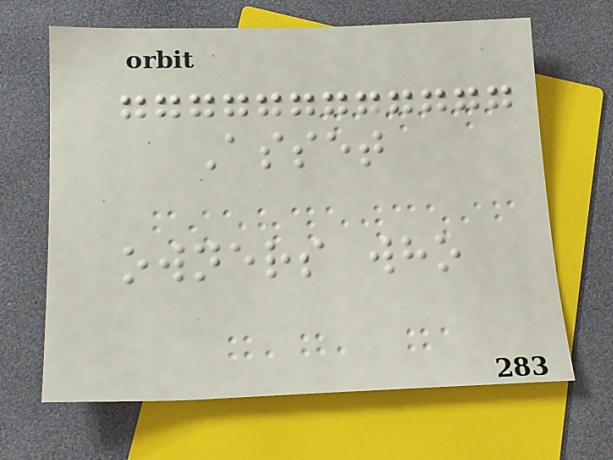Asset
owners who
